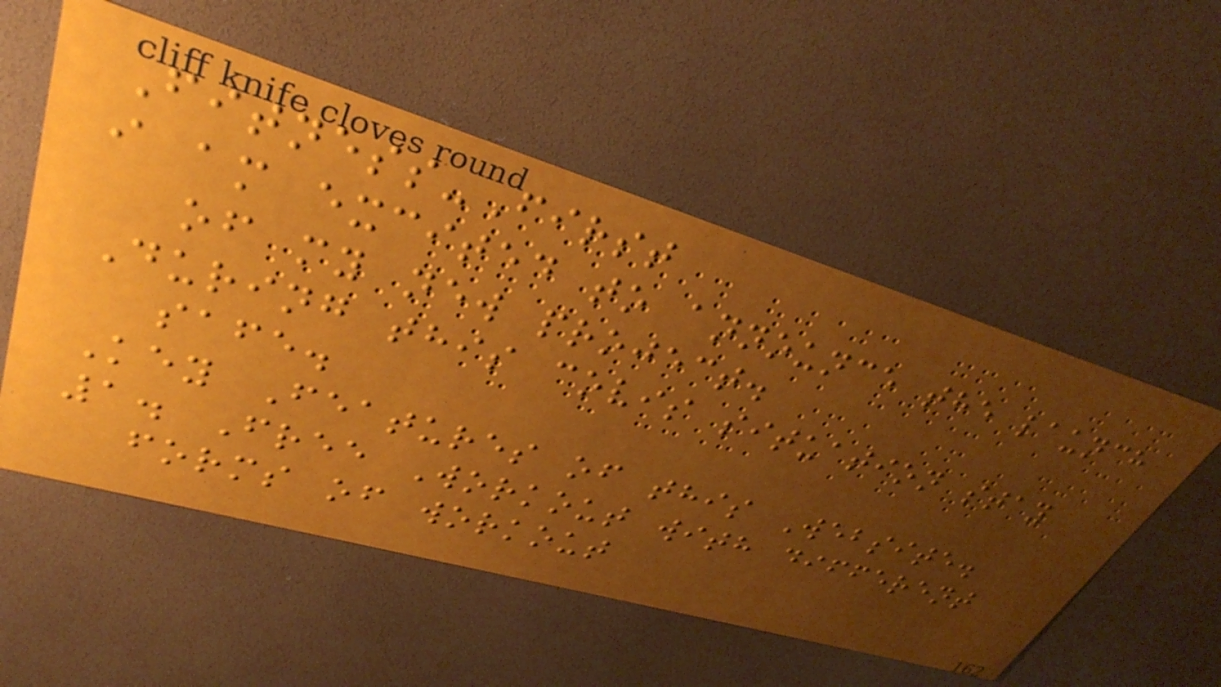Fitness-First
i am excited to announce the launch
of my new project.
During this covis situation stay
safe.
Key Features of this Website.
1. Free Workout with different
forms of workout
